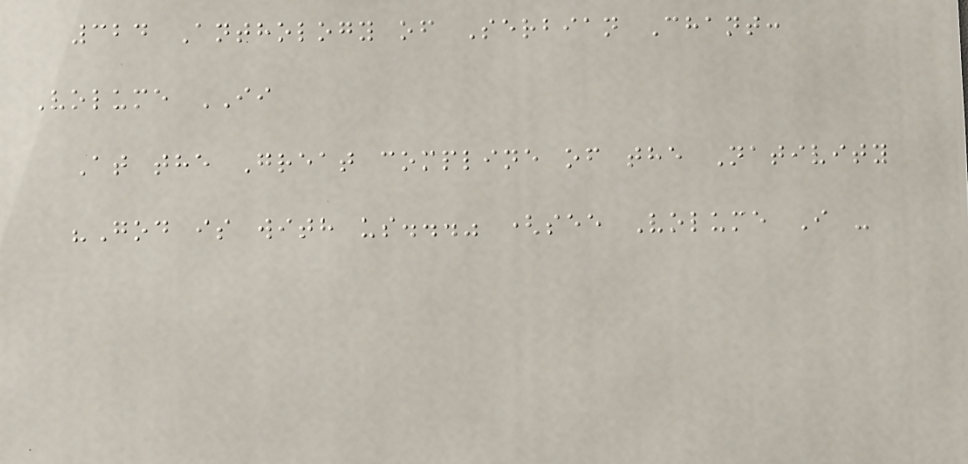324 Anthology of Serbian Chant:
Volume II
At the Great compline of the Nativity
"God is with us..." (see Volume I -
